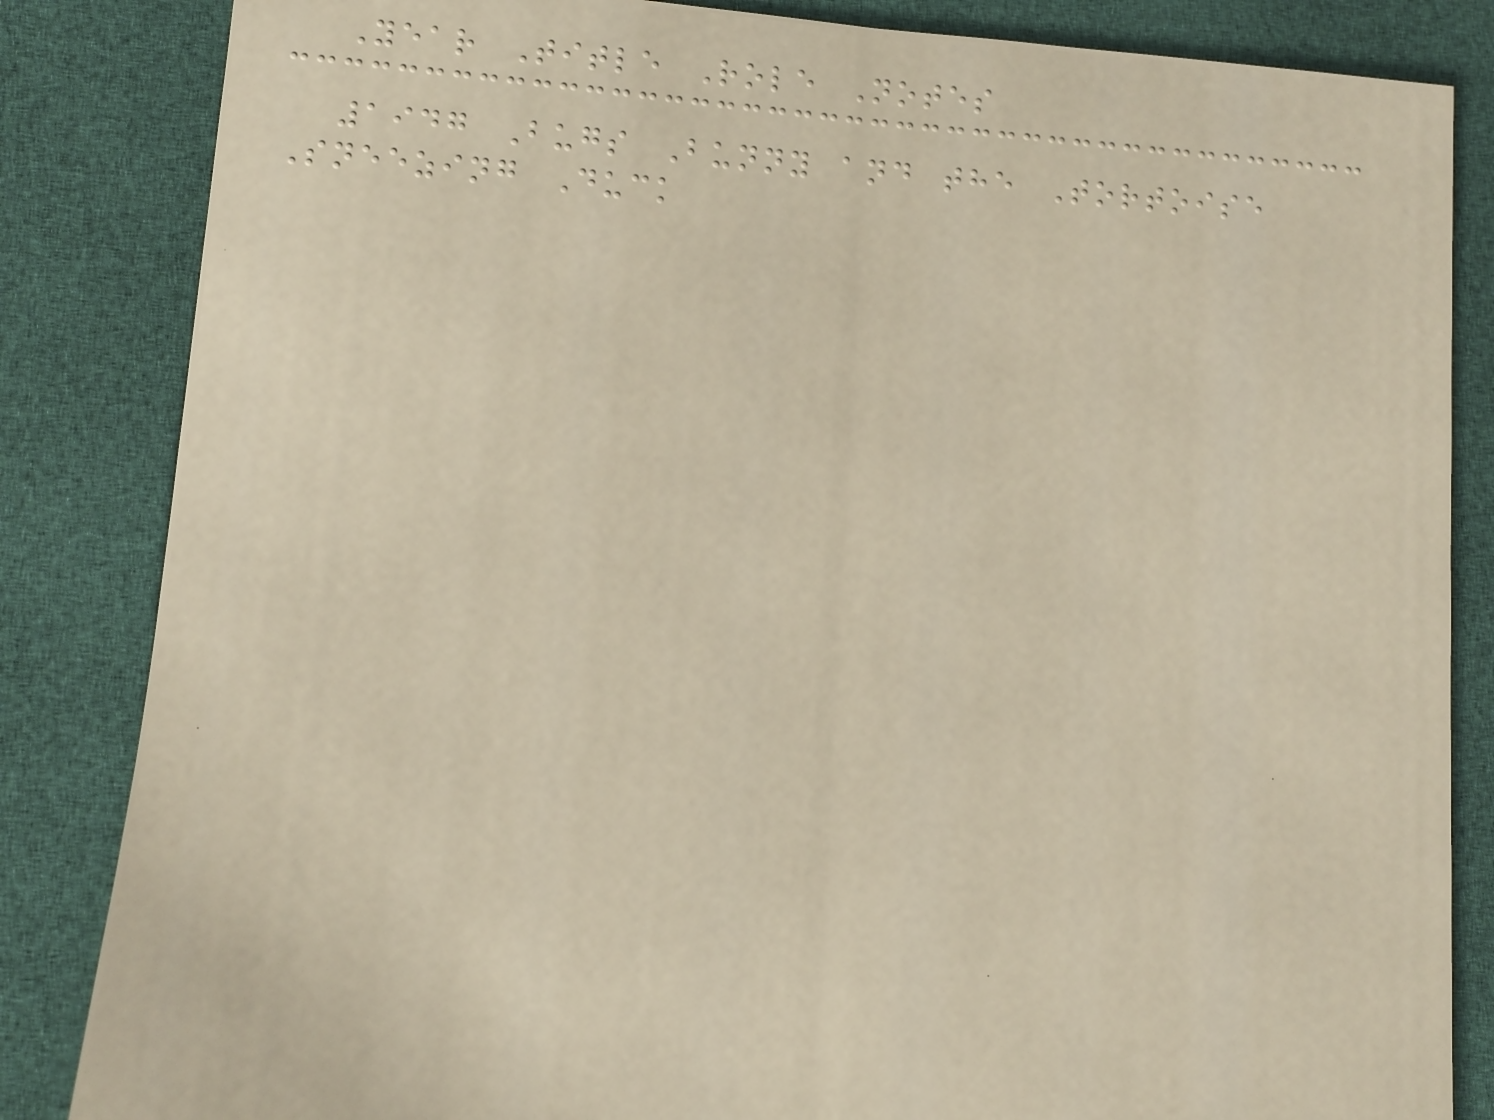Year Title Role Notes
1947 Bugs Bunny and the Tortoise
Sneezing Duck
